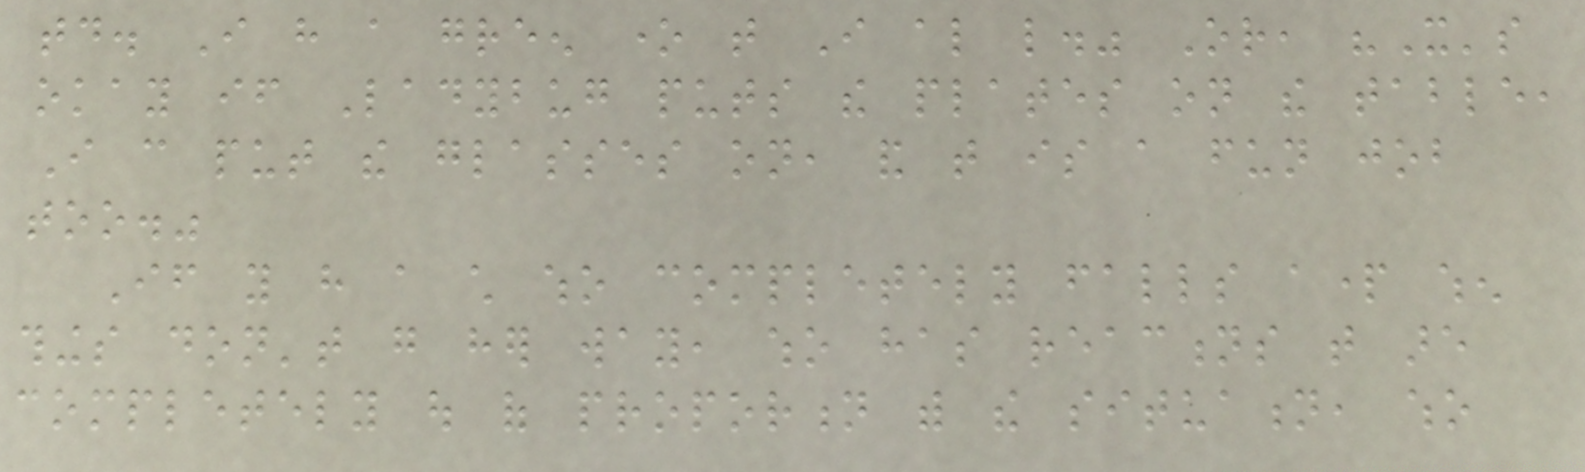today. I have a green one that I also like." Or, "It's
okay if Ladybug puts the plates on the table,
I can put the glasses on, and that is a fun job
too."
If you have a child who completely falls apart when
things don't go her way, who has reactions that are
completely out of proportion with the situation, who
